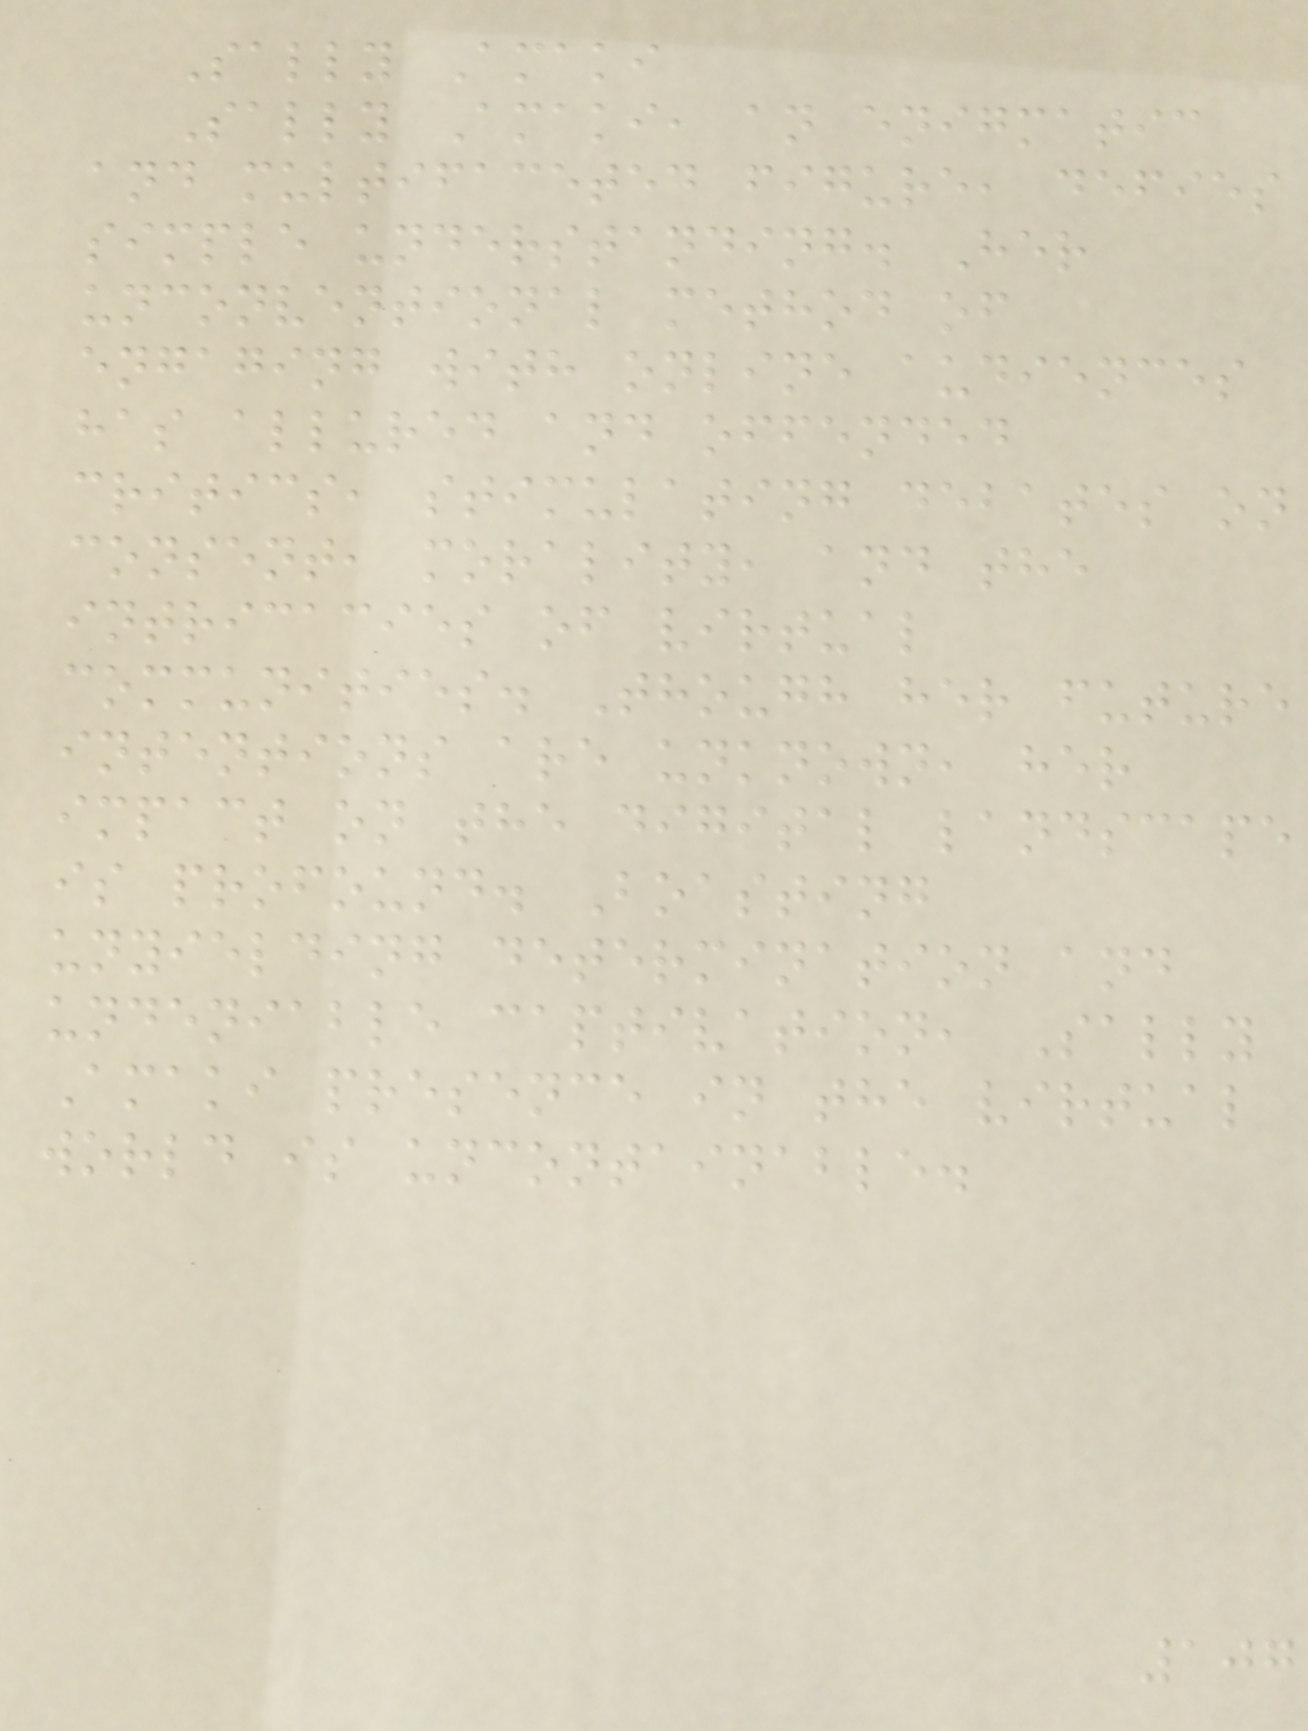Sally Amaki
Sally Amaki, an enigmatic
and multifaceted figure, defies
simple understanding. Her
unconventional method of
engaging with online audiences
has allured and offended
critics, stimulating debates on
consent, morality, and the
intricacies of virtual
communities. Though her future
intentions are unknown, her
impact on the digital landscape
is profound. Boasting
unyielding determination and
undeniable captivation, Sally
Amaki presence in the virtual
world is uncontainable.
107
